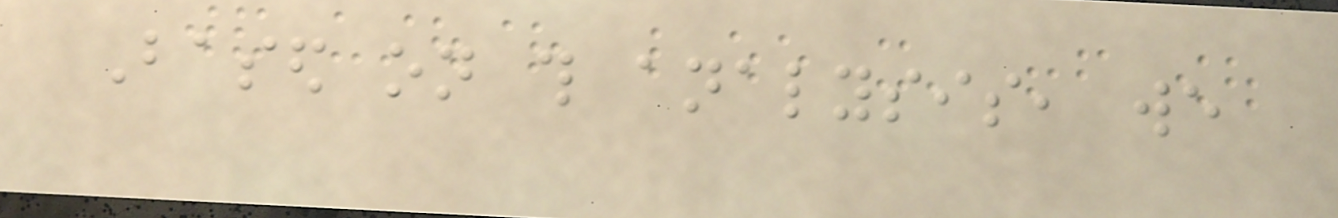Based on this analysis, we
